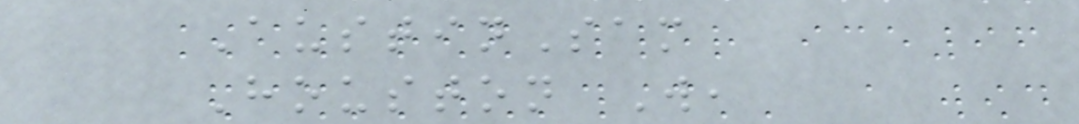AustinSam
Houston W,
